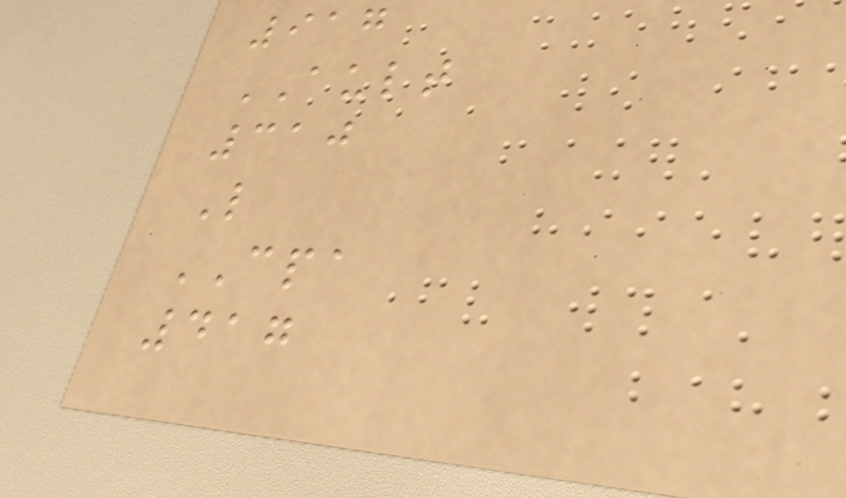917
AULT
310
L
CPA
417
